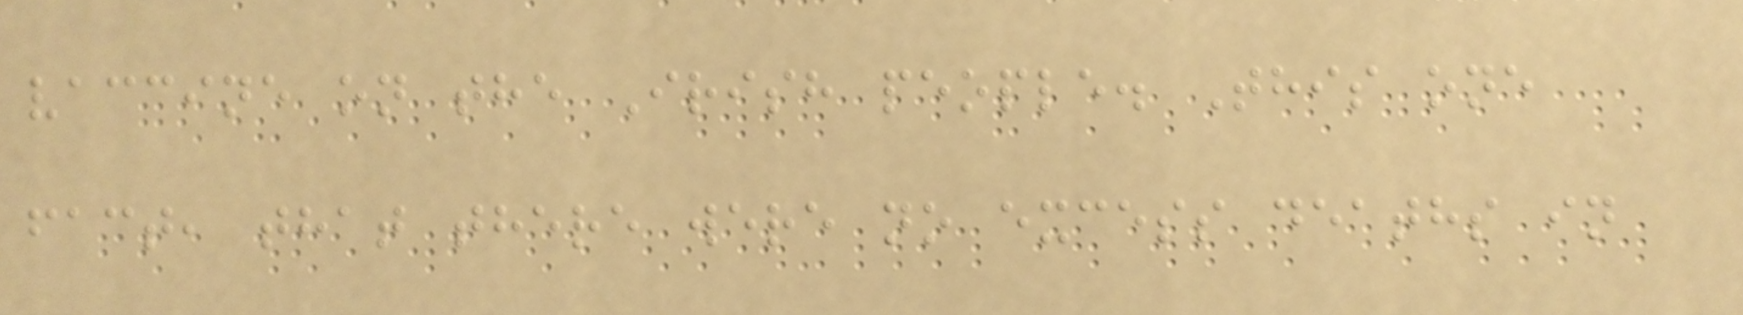vaccine on the Irish people. This one
fact, that there were no excess deaths in
